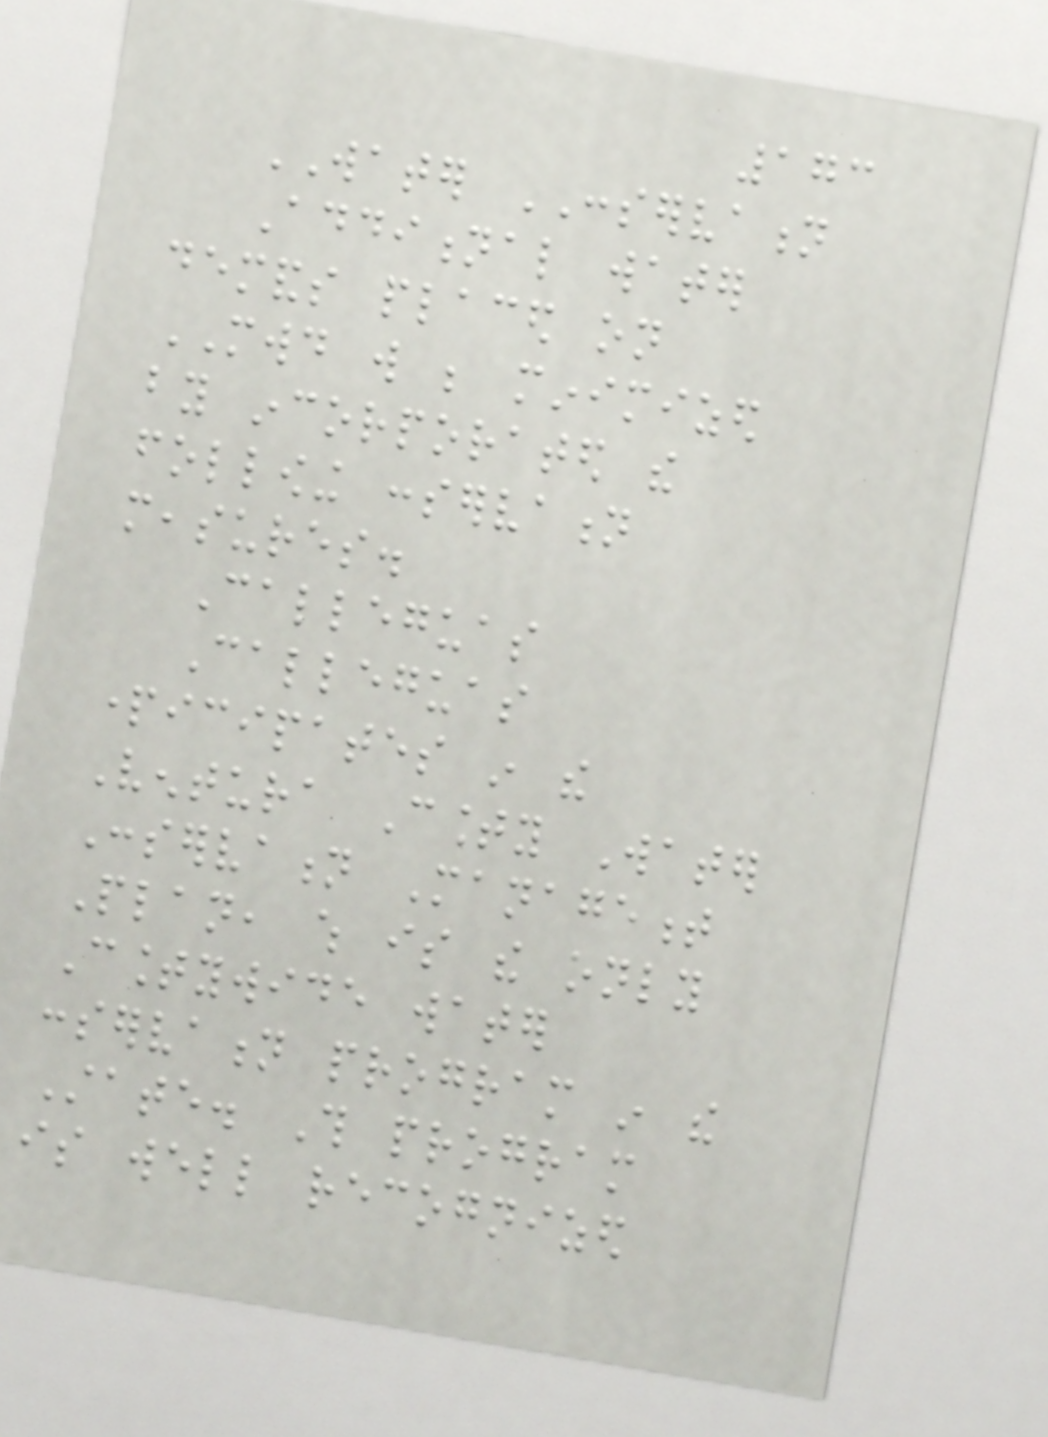173
WATER CONSERVATION
Additional water
demands placed on
MWD will be minimized
by incorporated the
following conservation
measures.
Calleguas
Calleguas
participates in the
Ventura County Water
Conservation Management
Plan, which is the only
Countywide water
conservation program in the
State. This program
is well recognized
